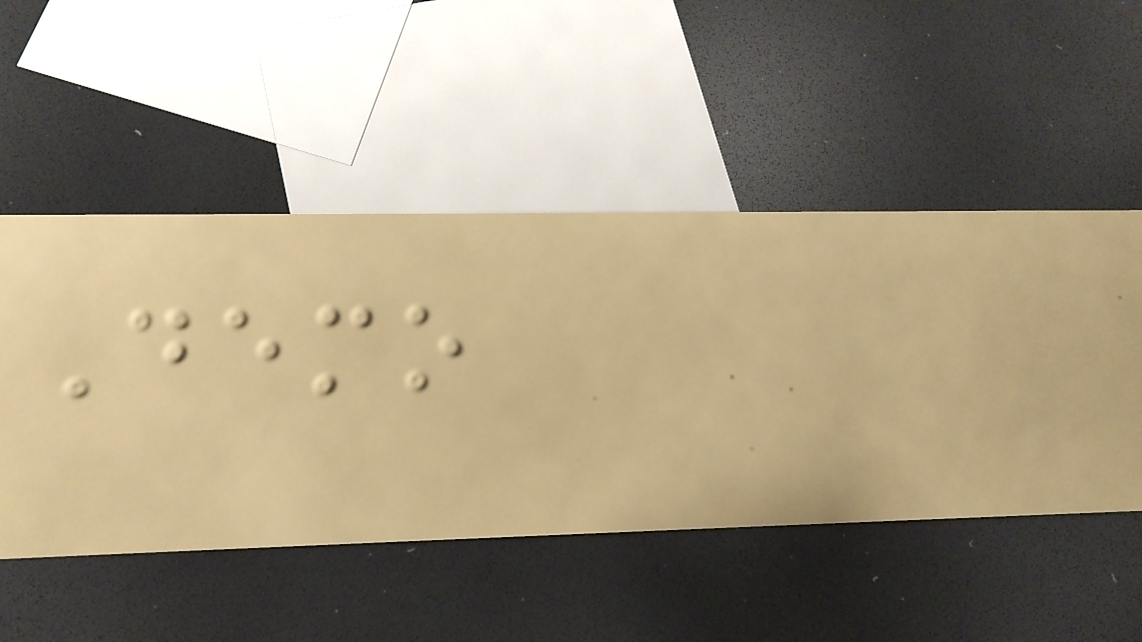Demo
